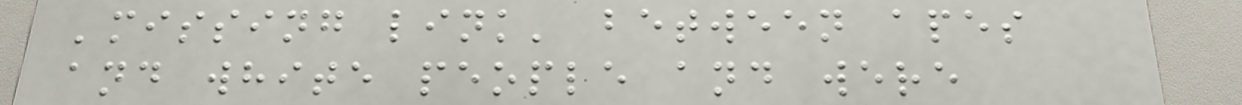'missing link' between apes
and white people and were
